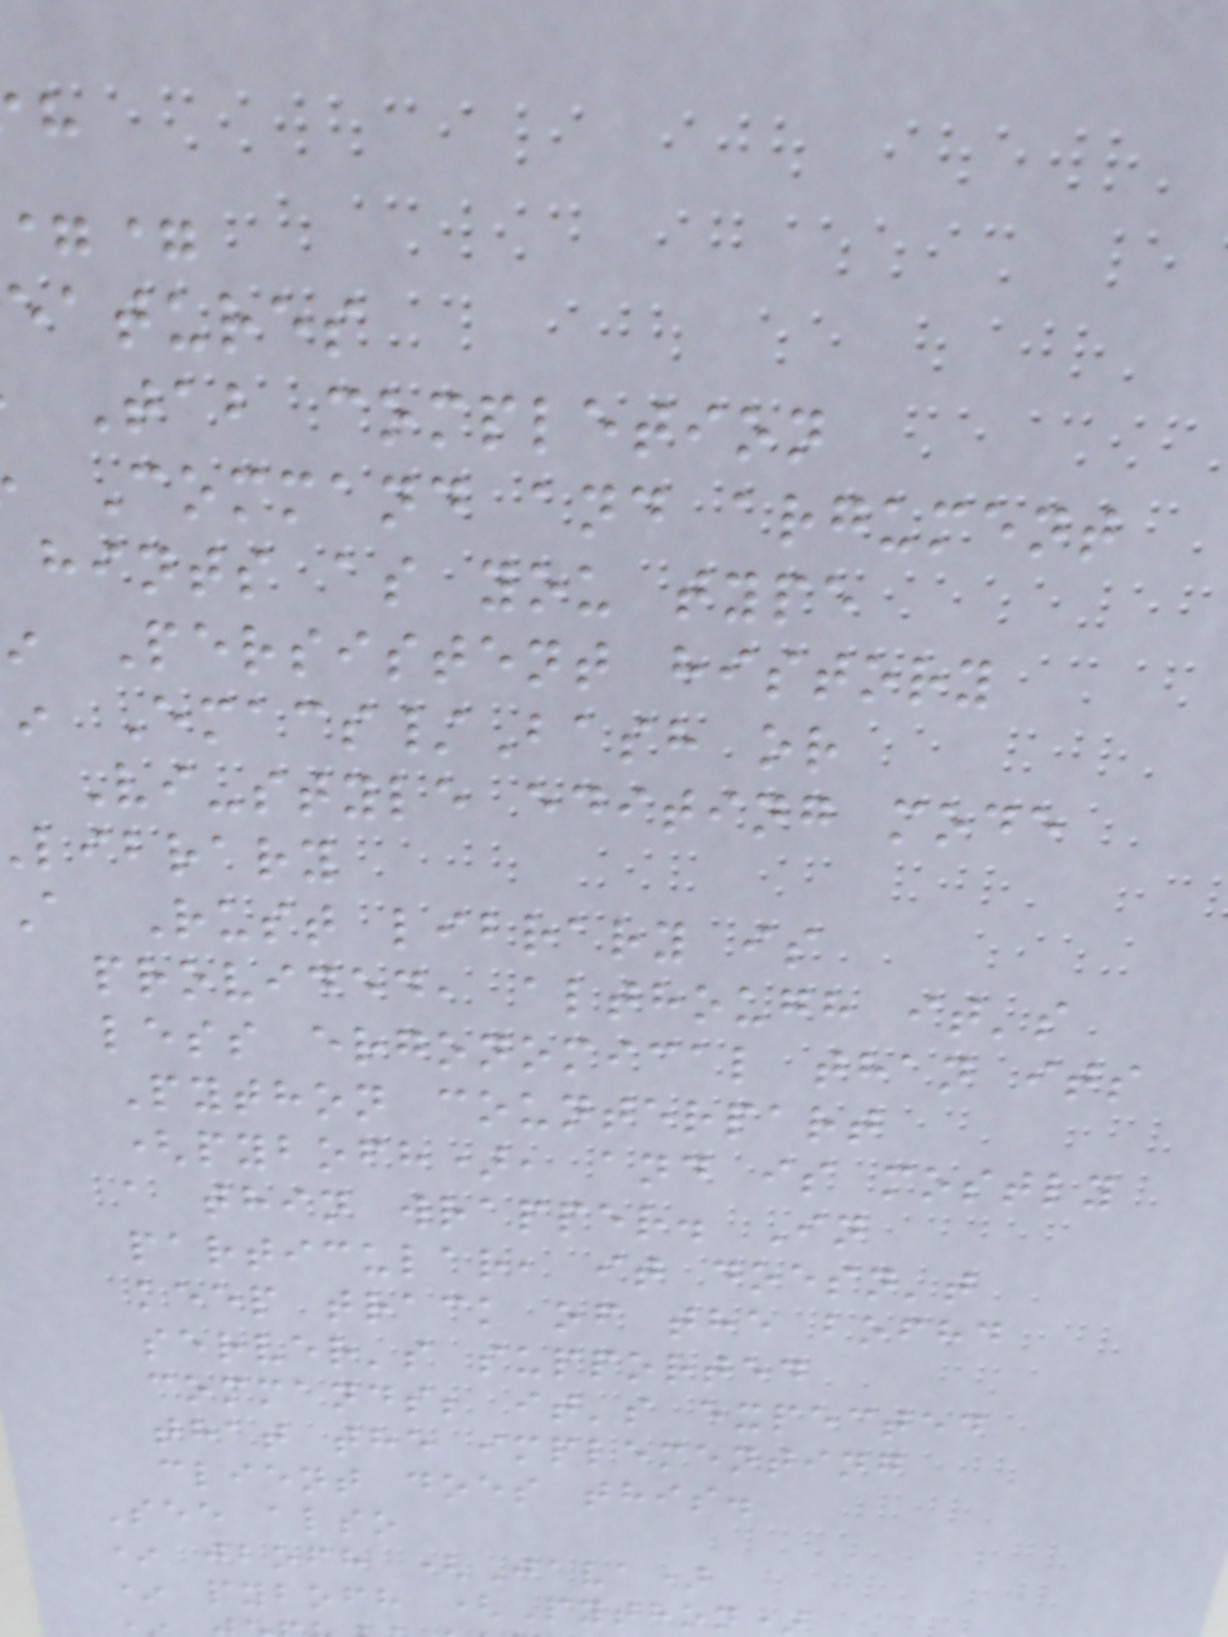eatures
Tab completion
Command and argument
hints as you type
Persistent history
Emacs/Bash or
Vi-style editing mode
library
a Rust library is
provided, although it's
less ergonomical than its
Python counterpart
(pybofh), and is mostly
a thin wrapper. In
particular, it doesn't
keep track of the bofhd
server's supported
commands; it's expected
that the implementing
client does this.
See also
* jbofh (Java)
* pybofh (Python
